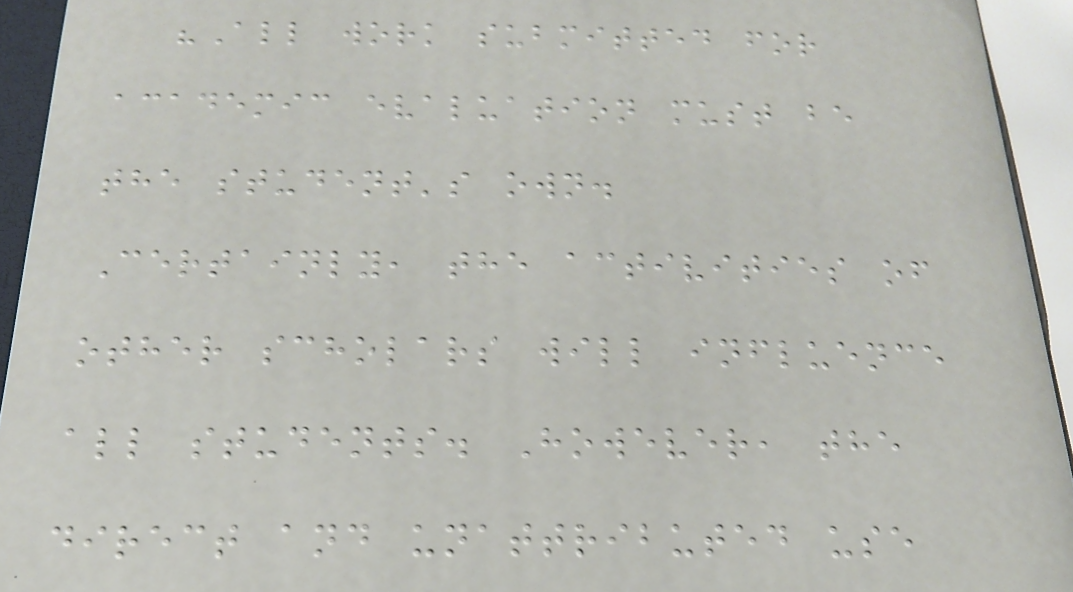"All work submitted for
academic evaluation must be
the student's own.
Certainly, the activities of
other scholars will influence
all students. However, the
direct and unattributed use
